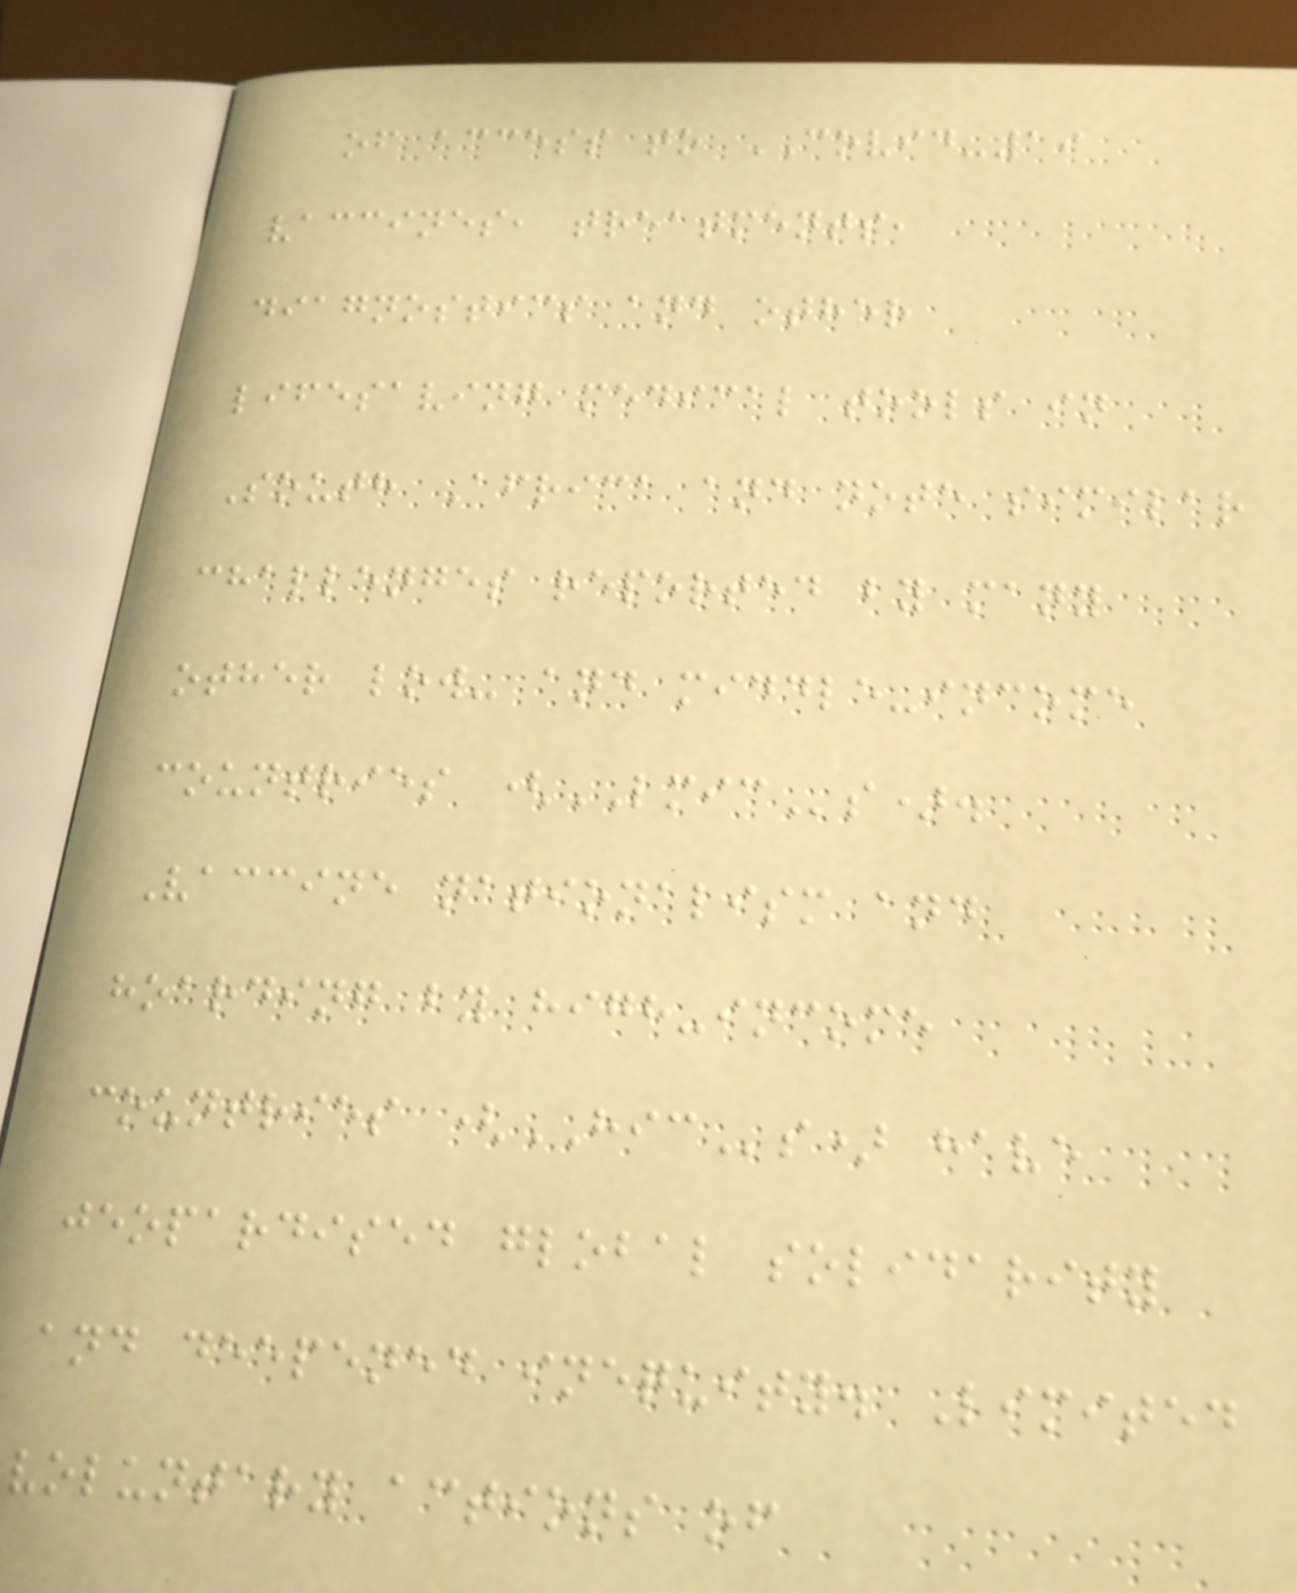of access to COVID-19
vaccines, treatments,
diagnostics and other
lifesaving medical tools in
South Africa and note similar
challenges reported by many
other low- and middle-income
countries (LMICs).
Vaccine nationalism and
hoarding by high-income
countries (HICs) have
jeopardised global solidarity
and deepened inequity. Limited
voluntary actions of
